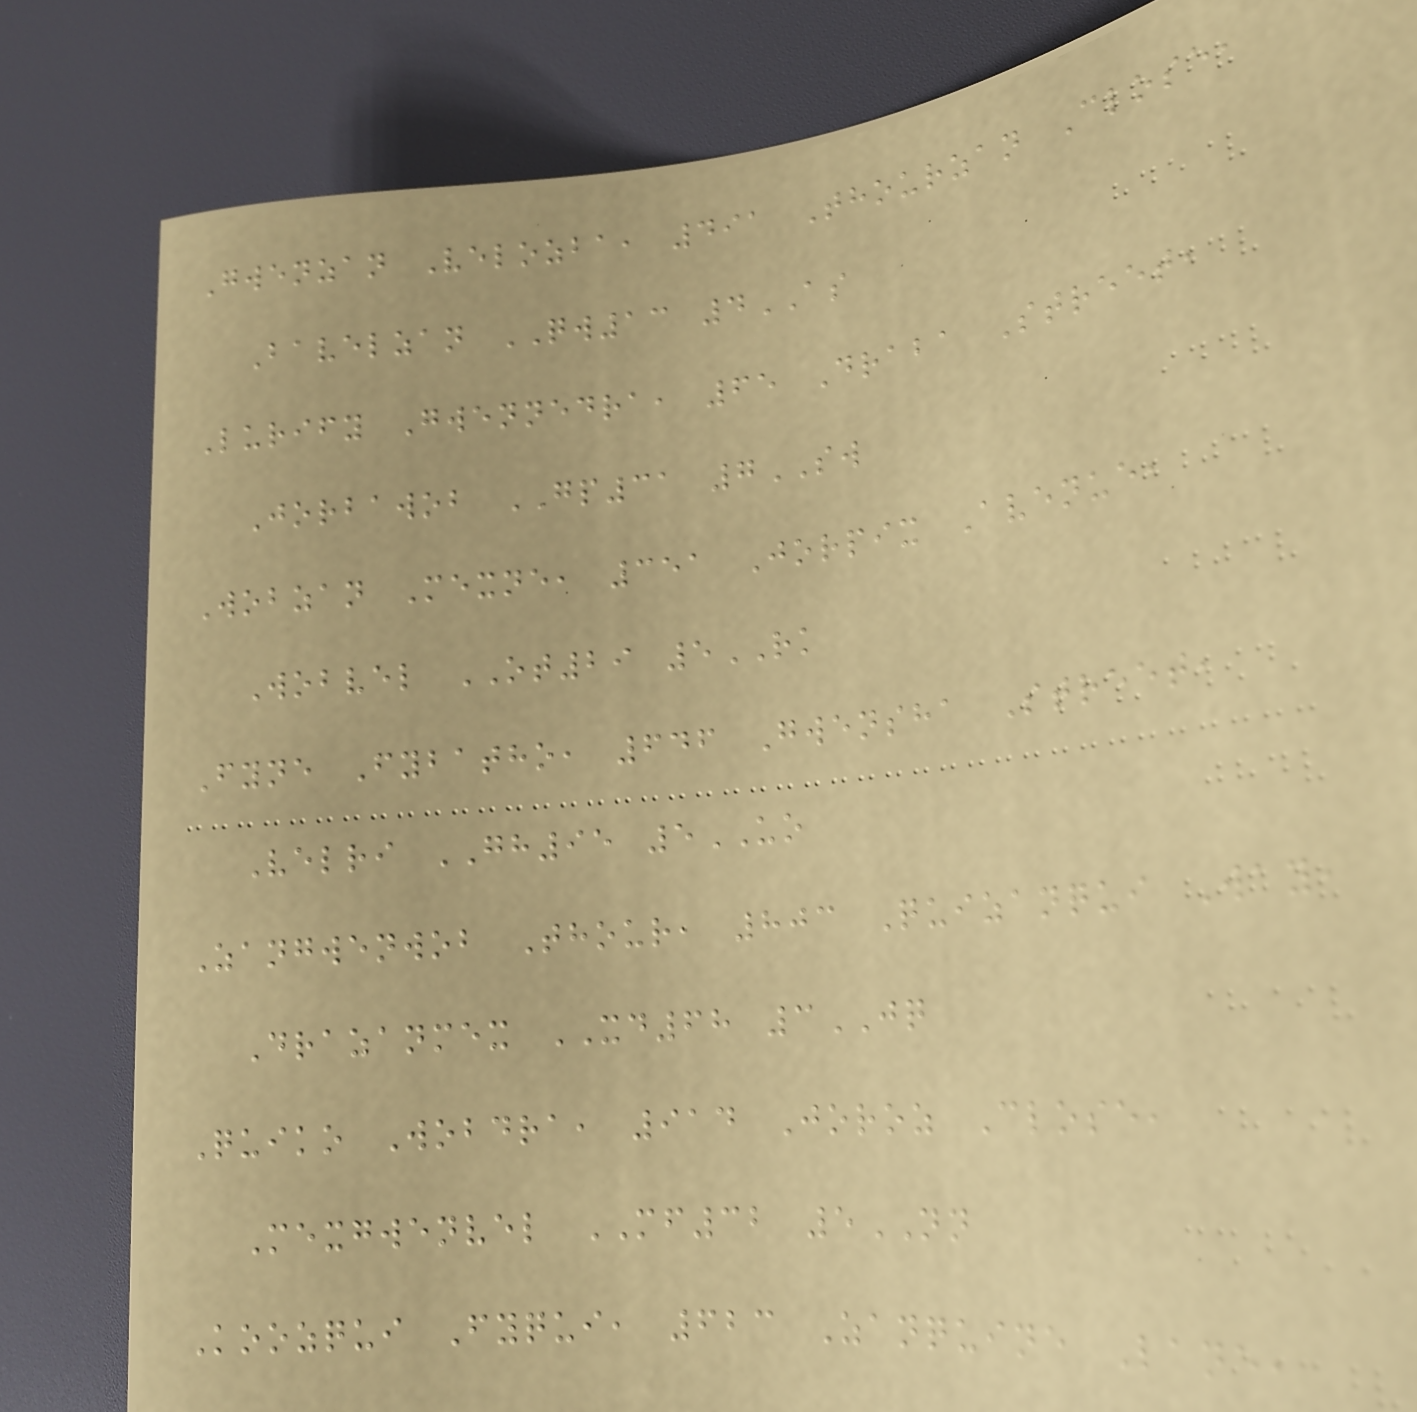Gwenzan Velozba, 491 Thourzan Close,
Bavelzan QW13 4AS
Lurify Gwennedra, 65 Draba Street,
Jorbawob GP31 7SW
Wobzan Mexne, 351 Jorpix Avenue,
Wobvel OT29 5RK
Fyne Fybatho, 646 Gwensha Street,
Velri GH95 5UO
Zangwenwob Thour, 803 Quizanqui Way,
Drazanmex XD68 3JQ
Quiko Wobdra, 914 Joroz Close,
Mexgwenvel MF32 5NN
Koozqui Fyqui, 623 Zanquine Lane,
